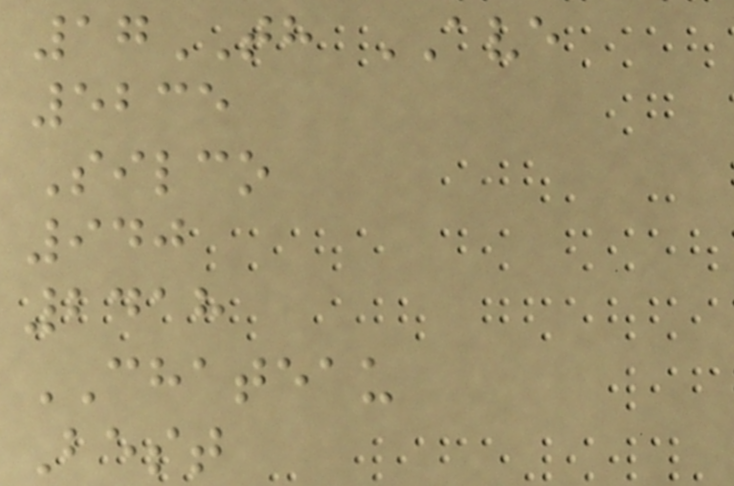17TH AVE
5235
Silco
940
2418
CHATEAU
Best
